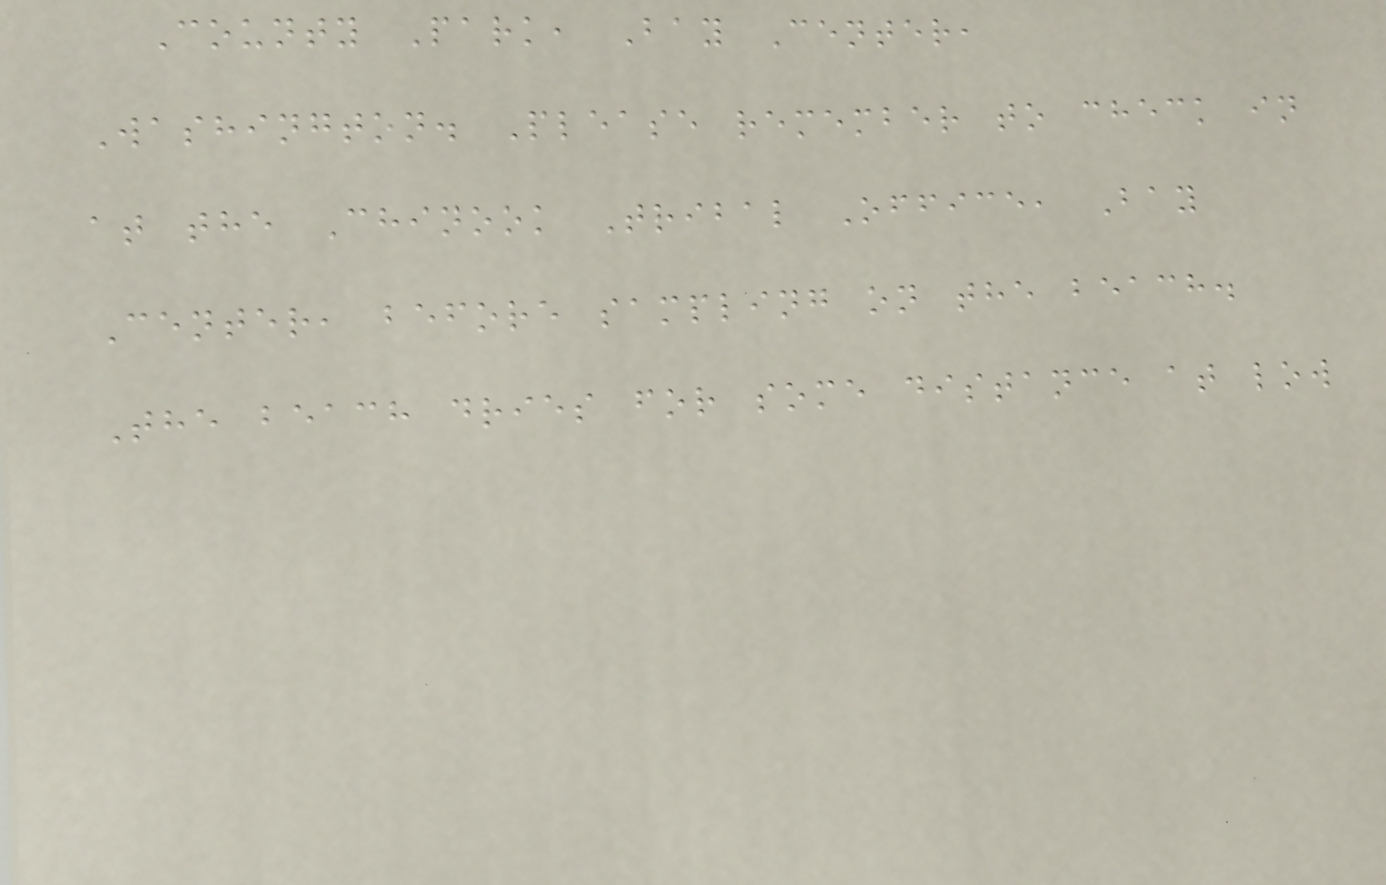County Park, Bay Center,
Washington. Please remember to check in
at the Chinook Tribal Office, Bay
Center, before sampling on the beach.
The beach dries for some distance at low
